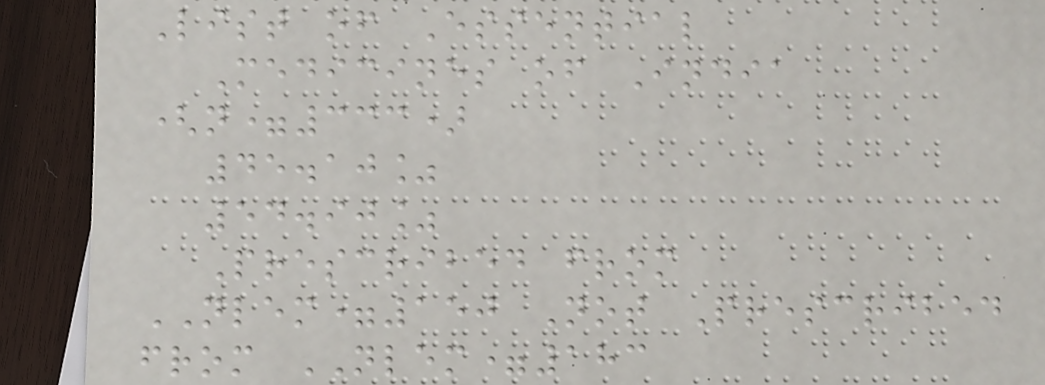List of Essential
Medicines of India
(n=333)
45.10%
54.90%
Prescribed from
NLEM=150 Not Prescribed
from NLEM=183
